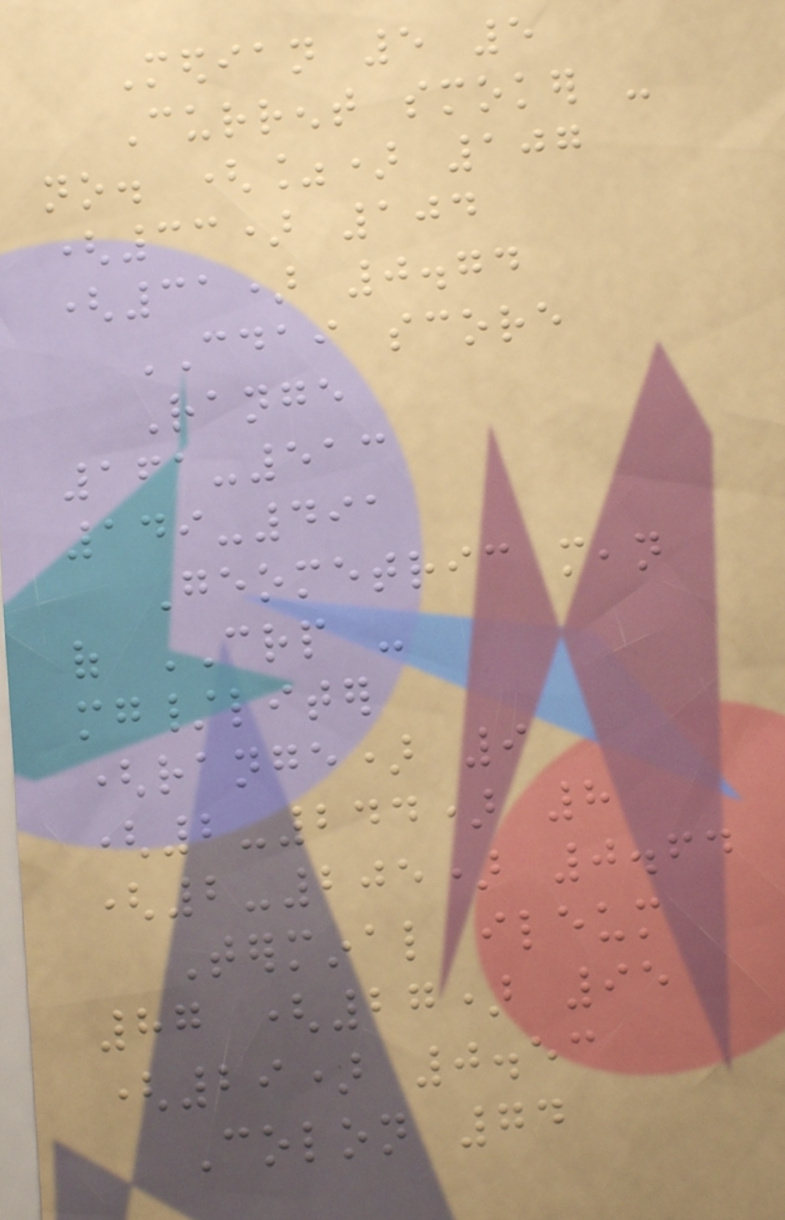Median 5 5
Current smoker -
no. (%) 107
(33) 104
(31) 0.74
CDAI score
Range
161-513
149-491
Geometric mean
of CRP -
mg/liter
(range) 9
(2-244) 8
(2-205) 0.64
Terminal ileum
87 (27) 95
(29) 0.53
Colon 74
